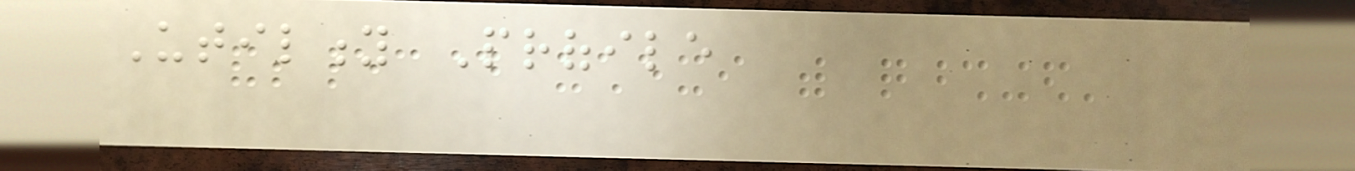Utility Profile
